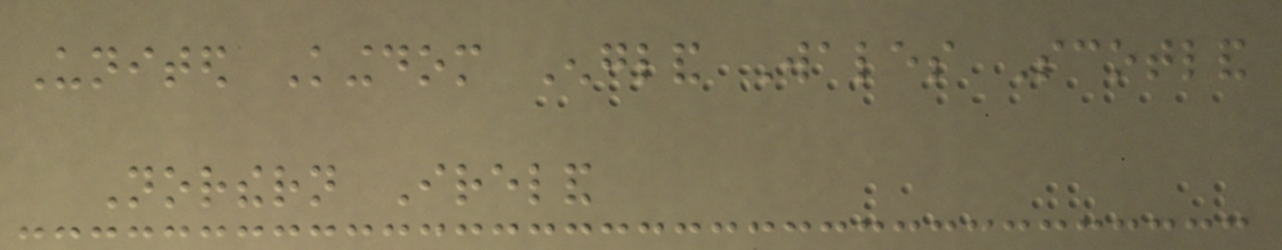United Kingdom England Wales Scotland
Northern Ireland
